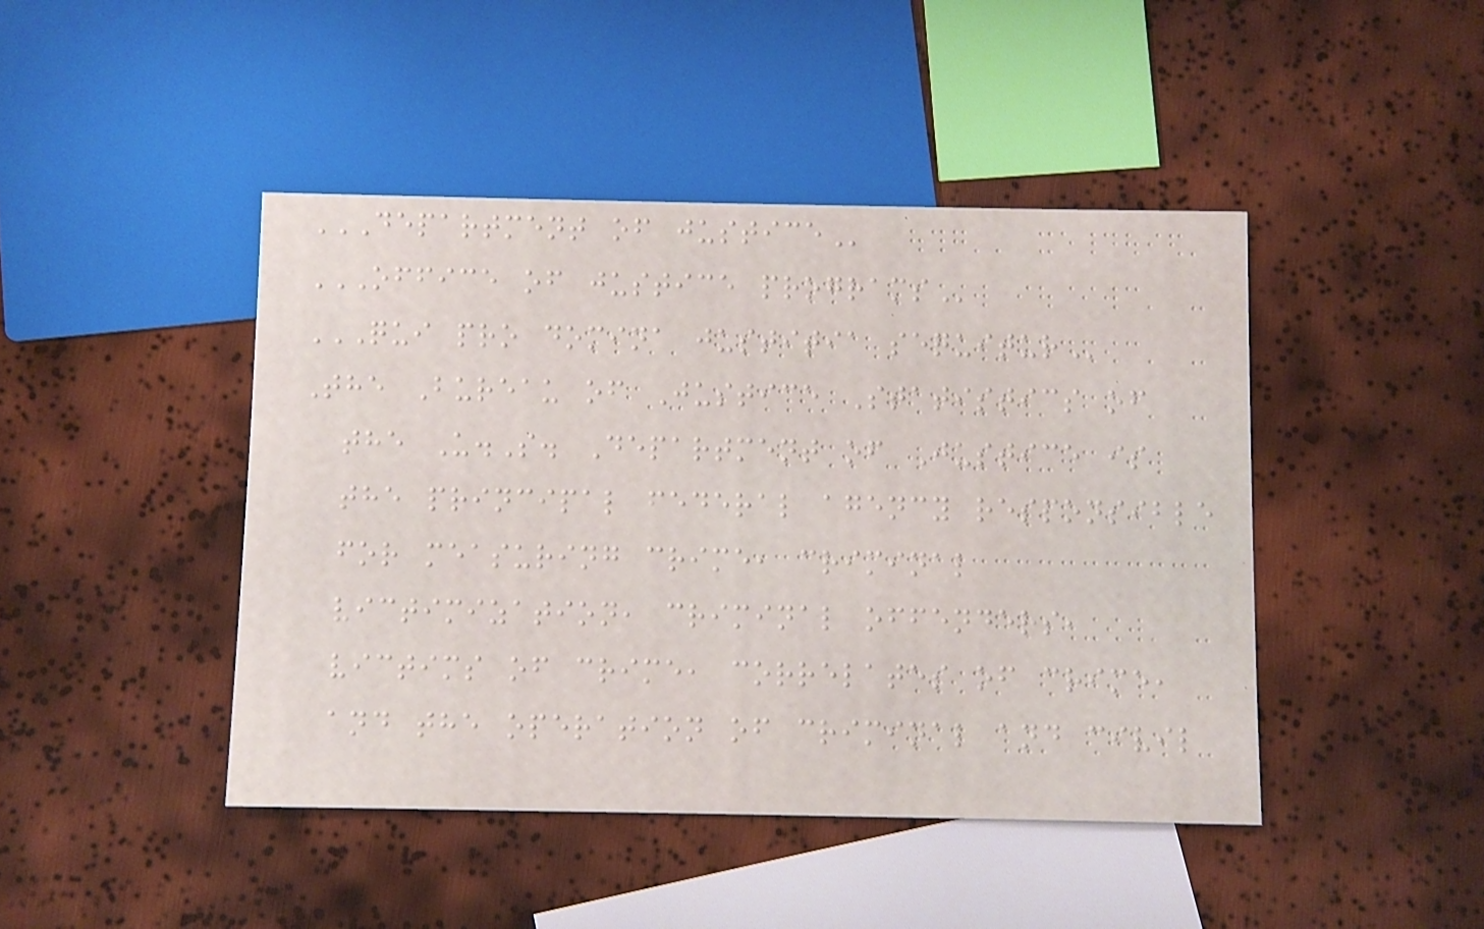DEPARTMENT OF JUSTICE
OFFICE OF JUSTICE PROGRAMS
QUI PRO DOMINA JUSTITIA SEQUITUR
The Bureau of Justice Statistics of
the U.S. Department of Justice is
the principal federal agency responsible
for measuring crime, criminal
victimization, criminal offenders,
victims of crime, correlates of crime,
and the operation of criminal and civil
